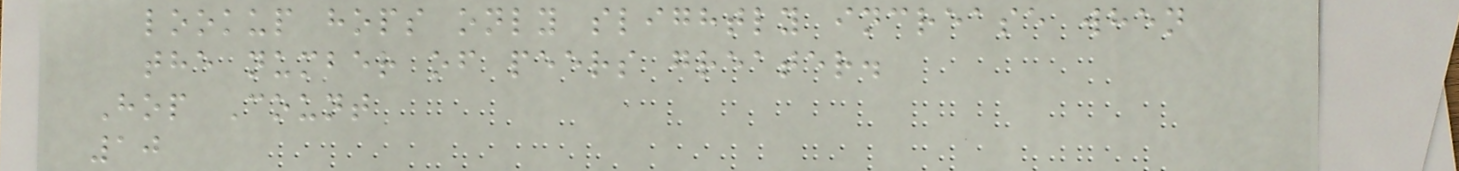lookup hops only slightly increase when
the number of peers greater.
Hop Count
10
